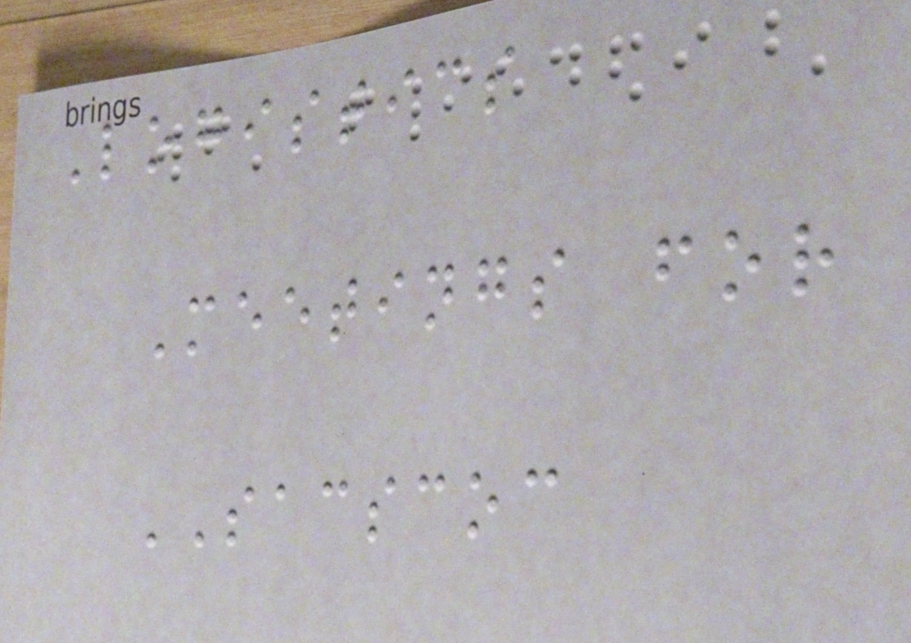Logistics
Meetings for
SACSCOC
